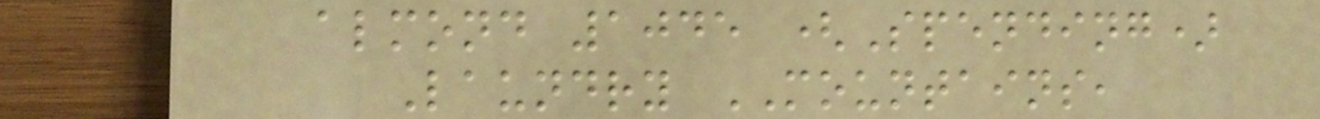almond 1045 (Spending)
Laundry MOUNTAINS,
